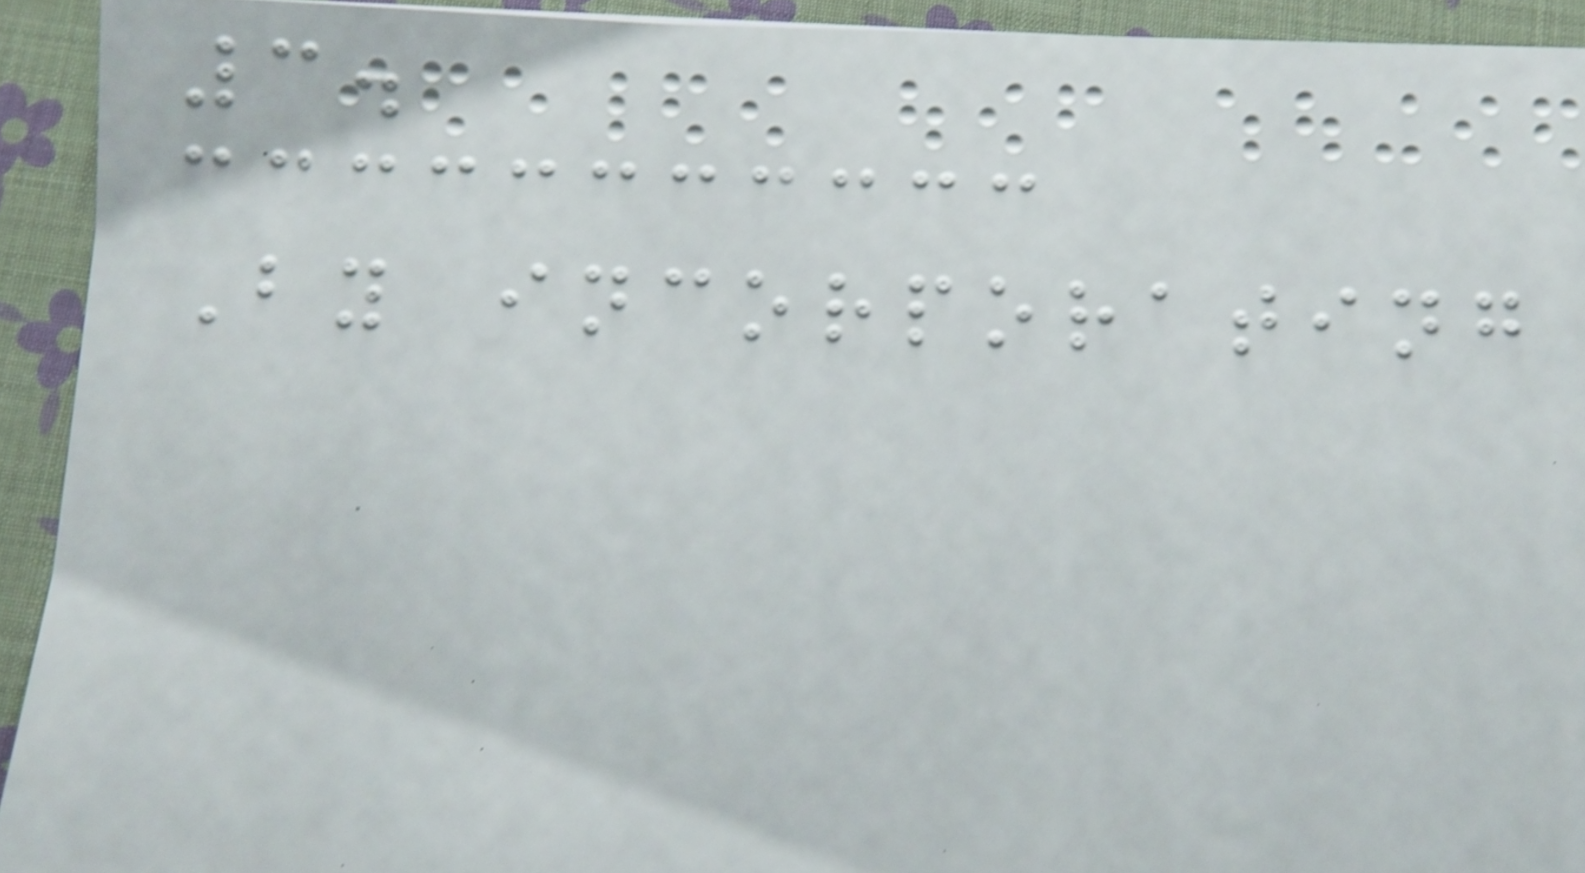3.
By incorporating
